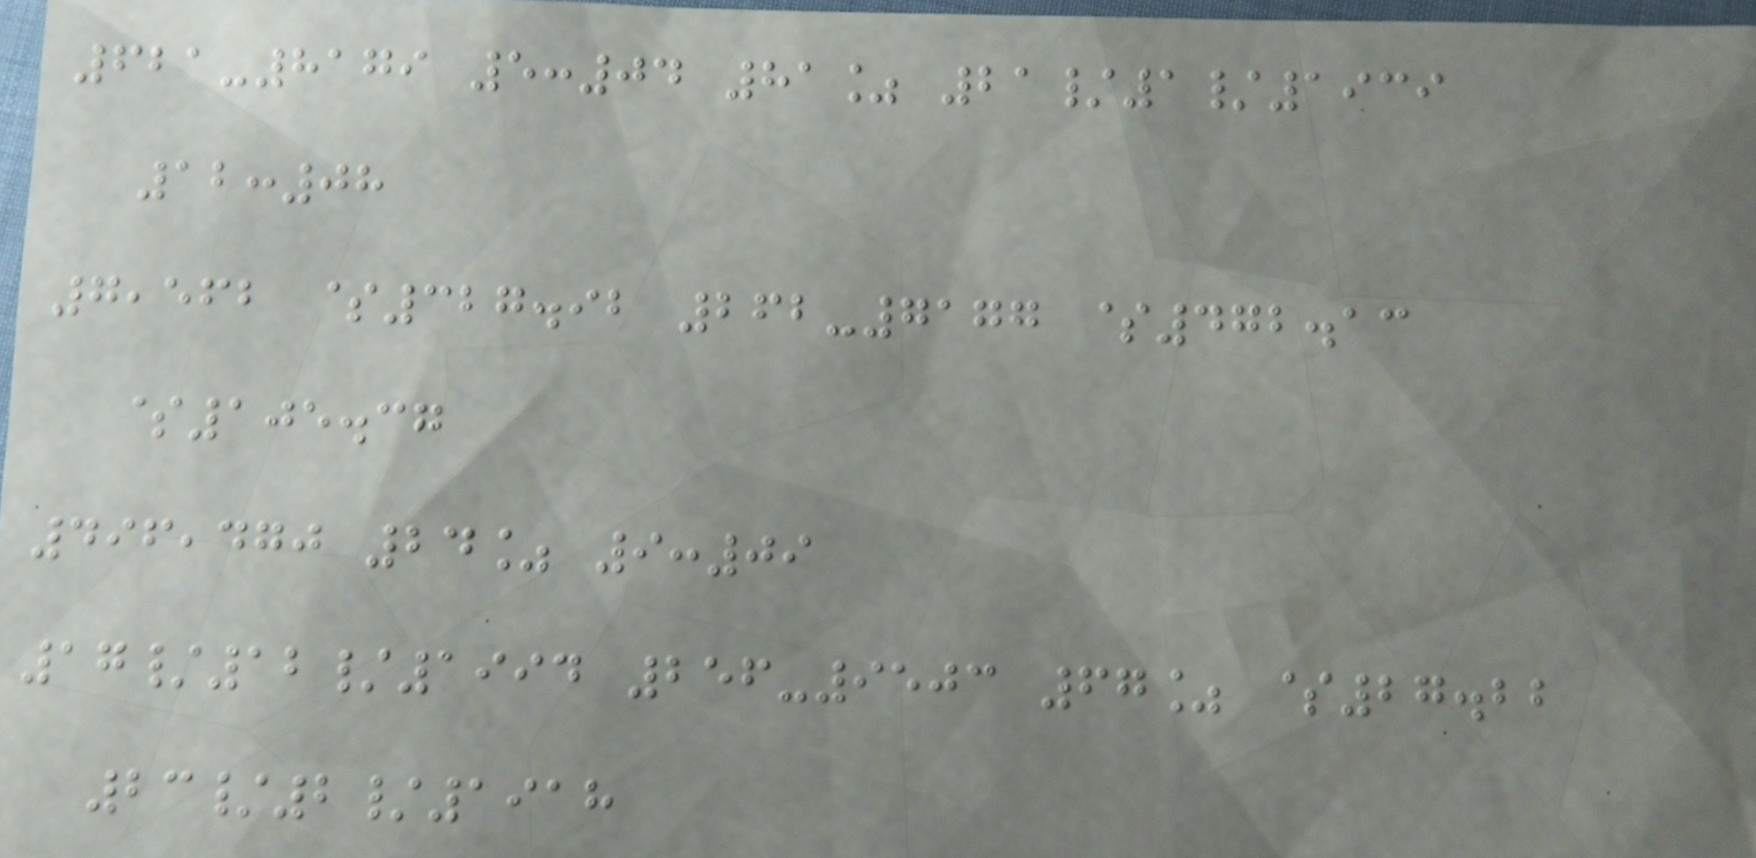621-8179 5:04 81% 21/1/1939
12:08
7,562 $327.92 262-7177 $472.13
$105.37
496,470 24% 9:09
17/12/1994 256-9503 67% $27.22
23/2/1918
